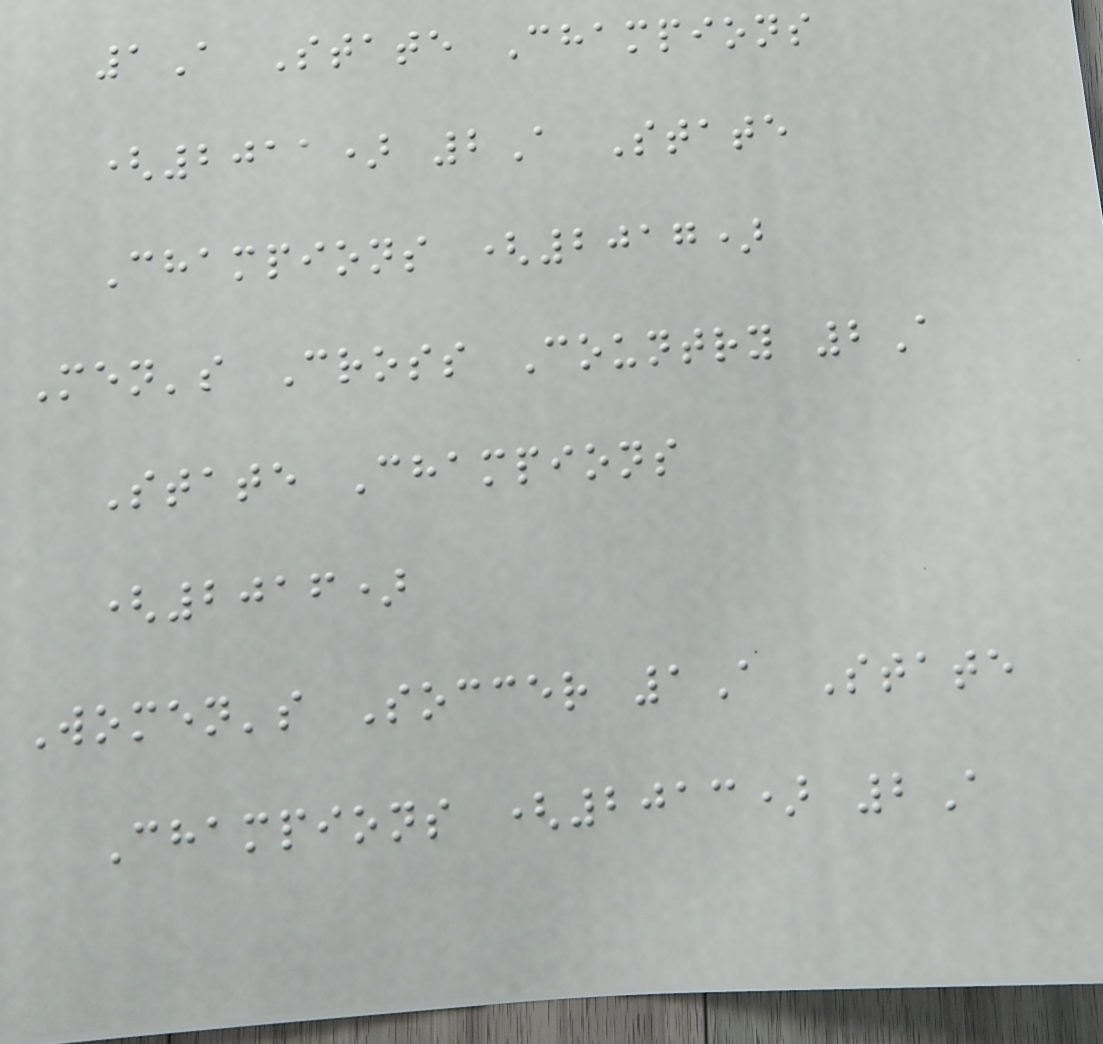1A State Champions
(2011) 2A State
Champions (2017)
Men's Cross Country 2A
State Champions
(2016)
Women's Soccer 1A State
Champions (2013) 2A
